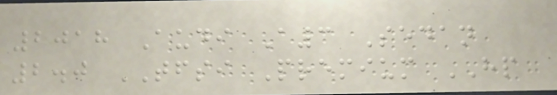2018 Audi A3 Sedan
2.0 TFSI Premium HP
